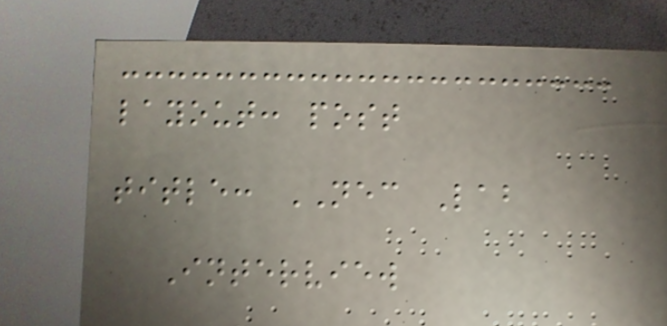layout: post
title: NEC Lab
Interview
